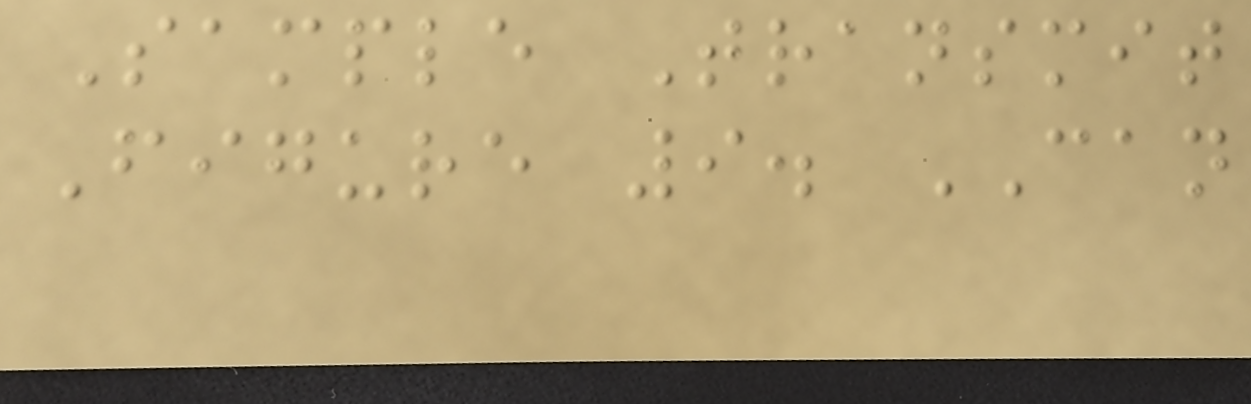Sample Transmit
Figure 9. CAN
